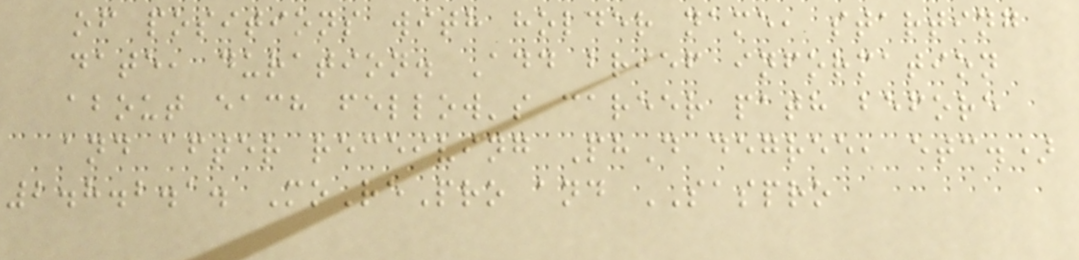of positions with holder name, starting
date, duration. Add brief information
about each fellow's career path before
and after receiving PhD degree, etc.)
2.8.2.1. MoRePro and SASPRO
